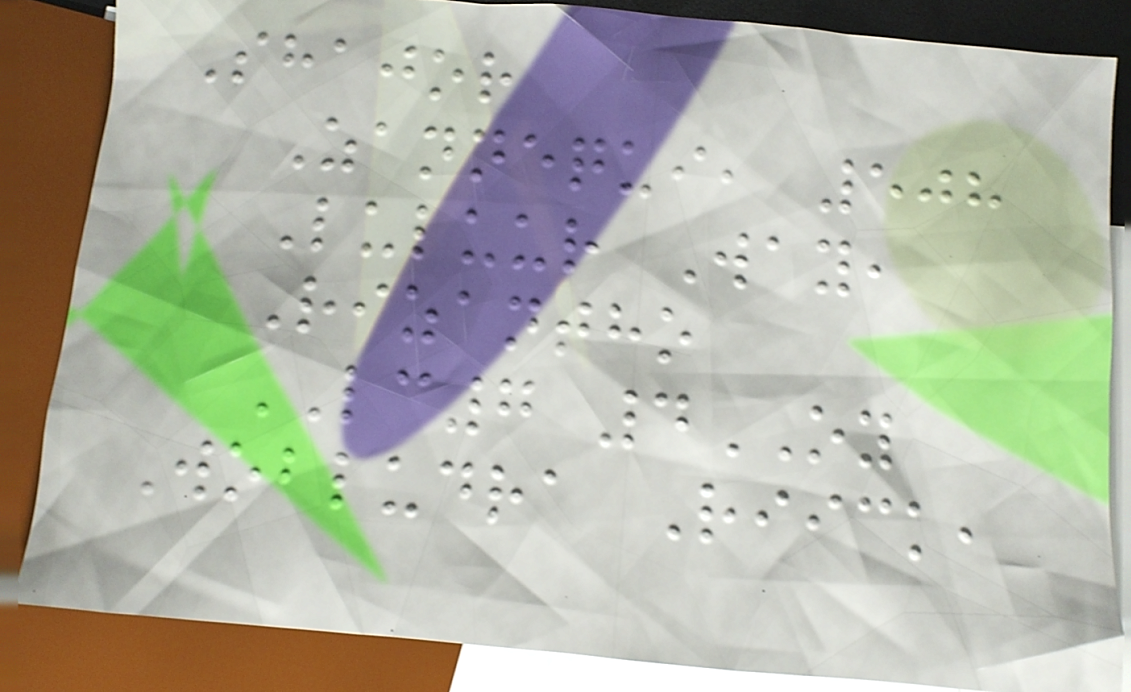Shajor
Zannequi, 508
Luluur Way,
Rizantho
LC7 4OY
Wobludra Riick,
